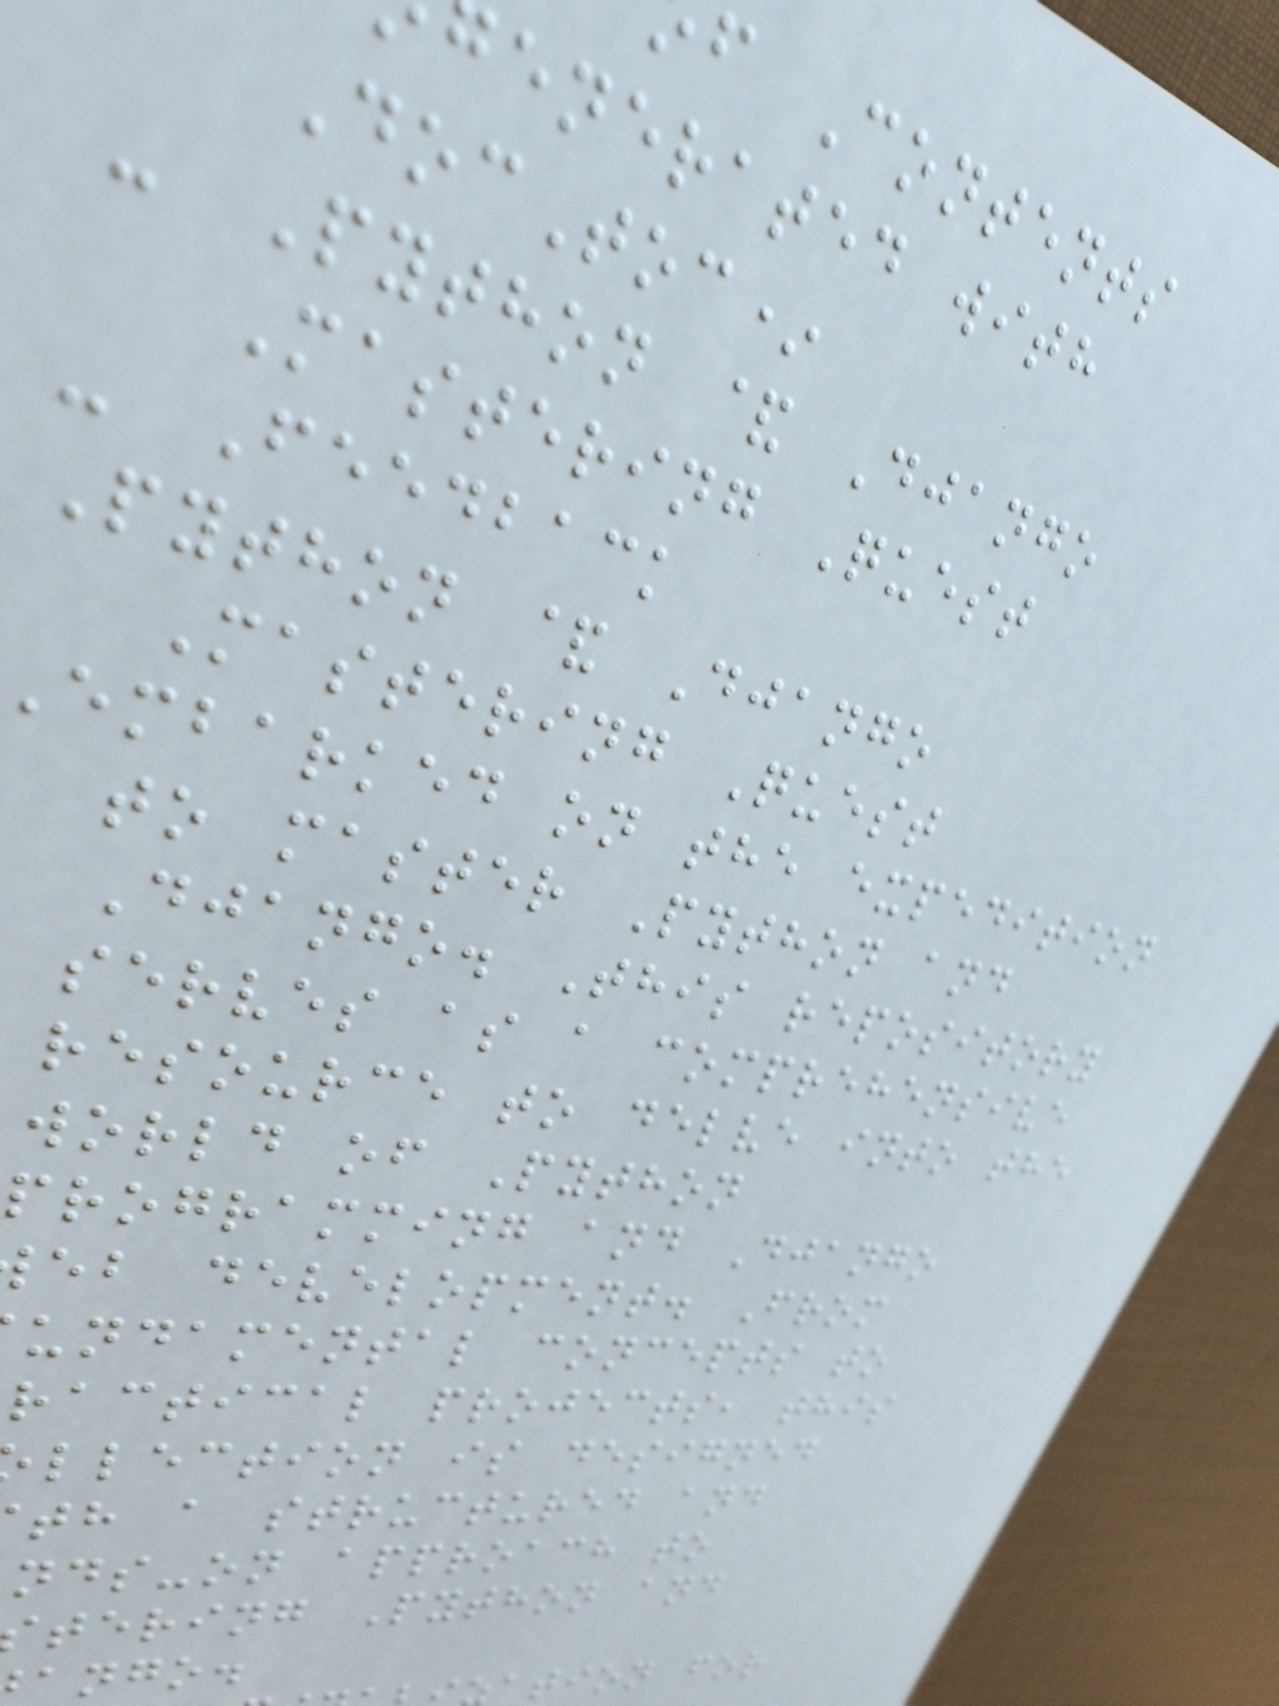f Contents
enerated with
DocToc*
- Python & Django
Mastering Quest
- Feedback
Python & Django
Mastering Quest
embarked on the expedition
to master Python and
Django. This repository
serves as a comprehensive
resource to delve into the
world of Python
programming and Django
eb development. From
undamental concepts to
ractical projects, this
llection is designed
th a structured and
nds-on approach to
tering Python and
ango.
ation for
